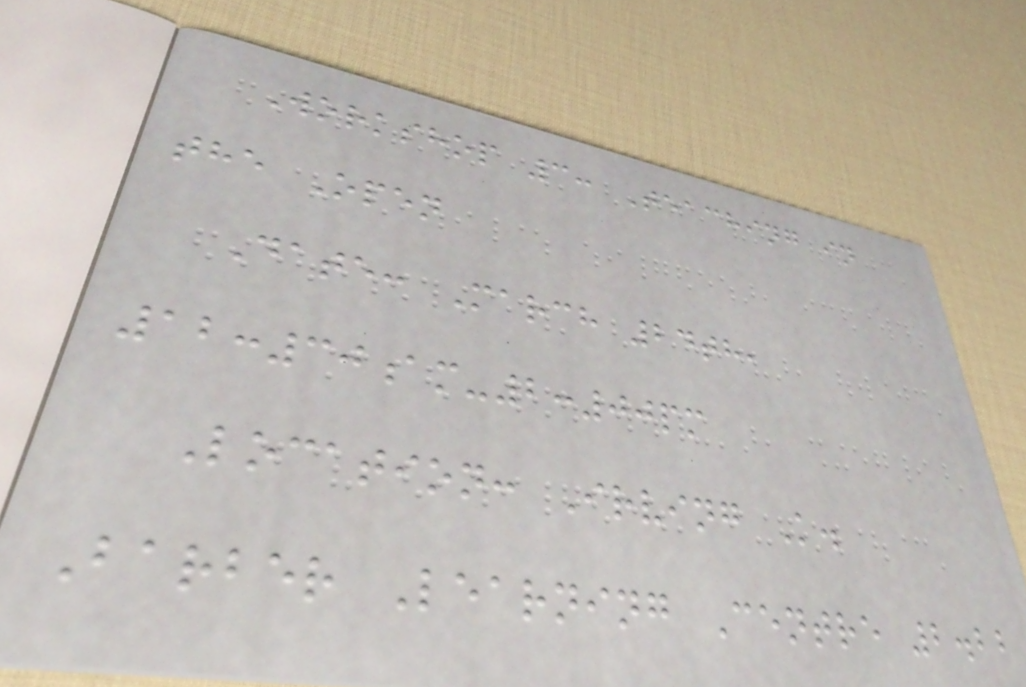Workshop 3: Teaching in
the Open
Date: March 24th,
12:30am-2:00pm
Location: Irving K.
Barber Learning Centre 2.22
